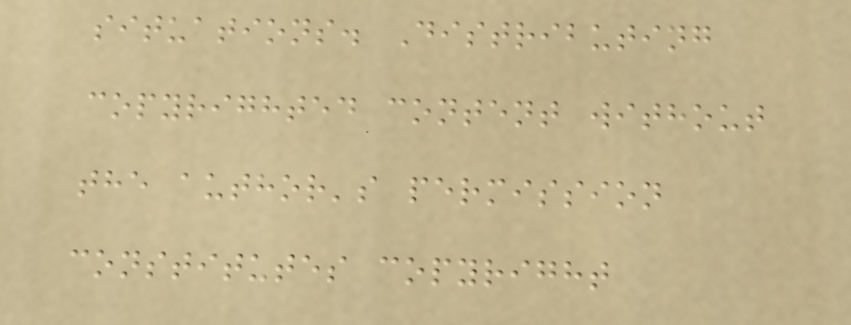situations. Distributing
copyrighted content without
the author's permission
constitutes copyright
